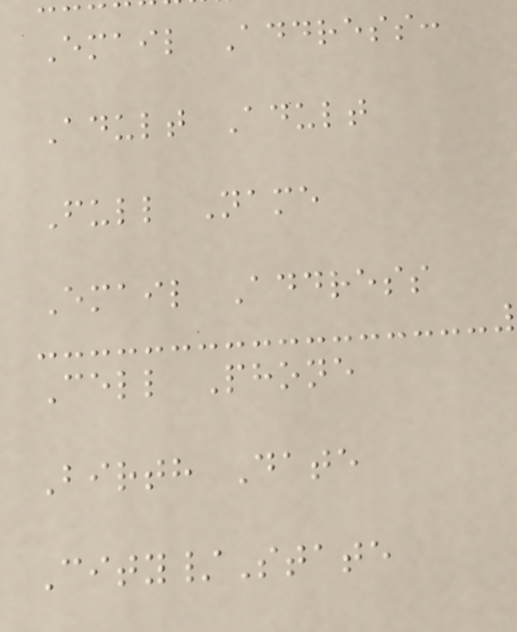Email Address:
Adult Adult
Full Name
Email Address
Cell Phone
Birth Date
City/State
